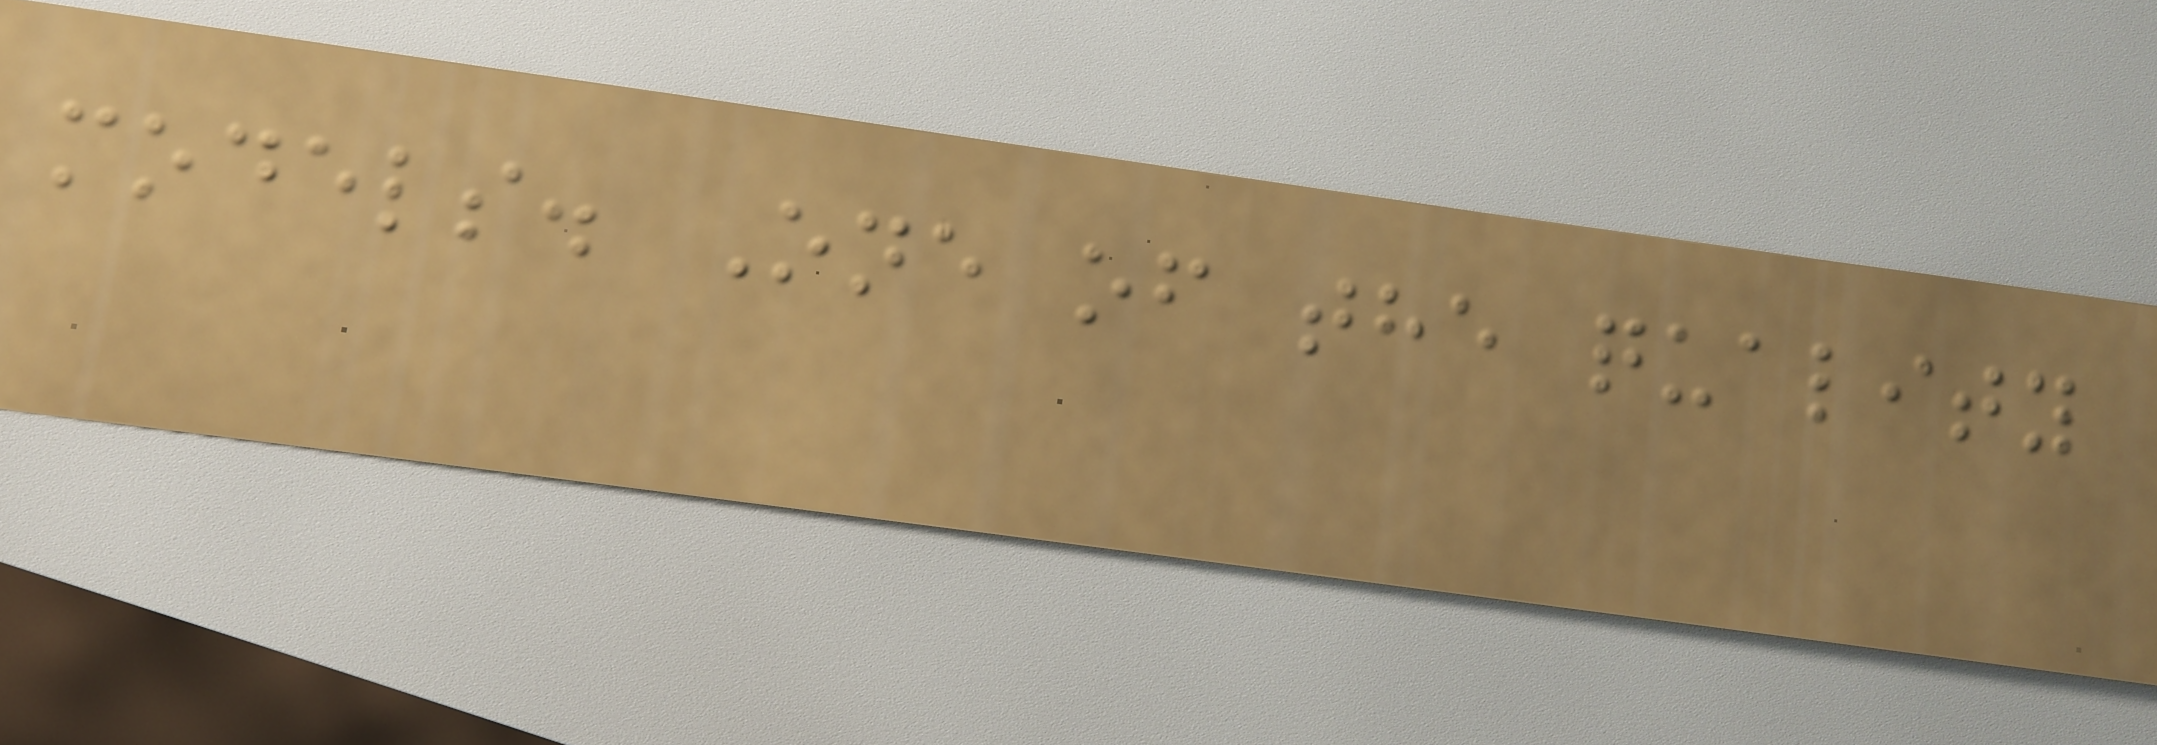models. One of the quality
